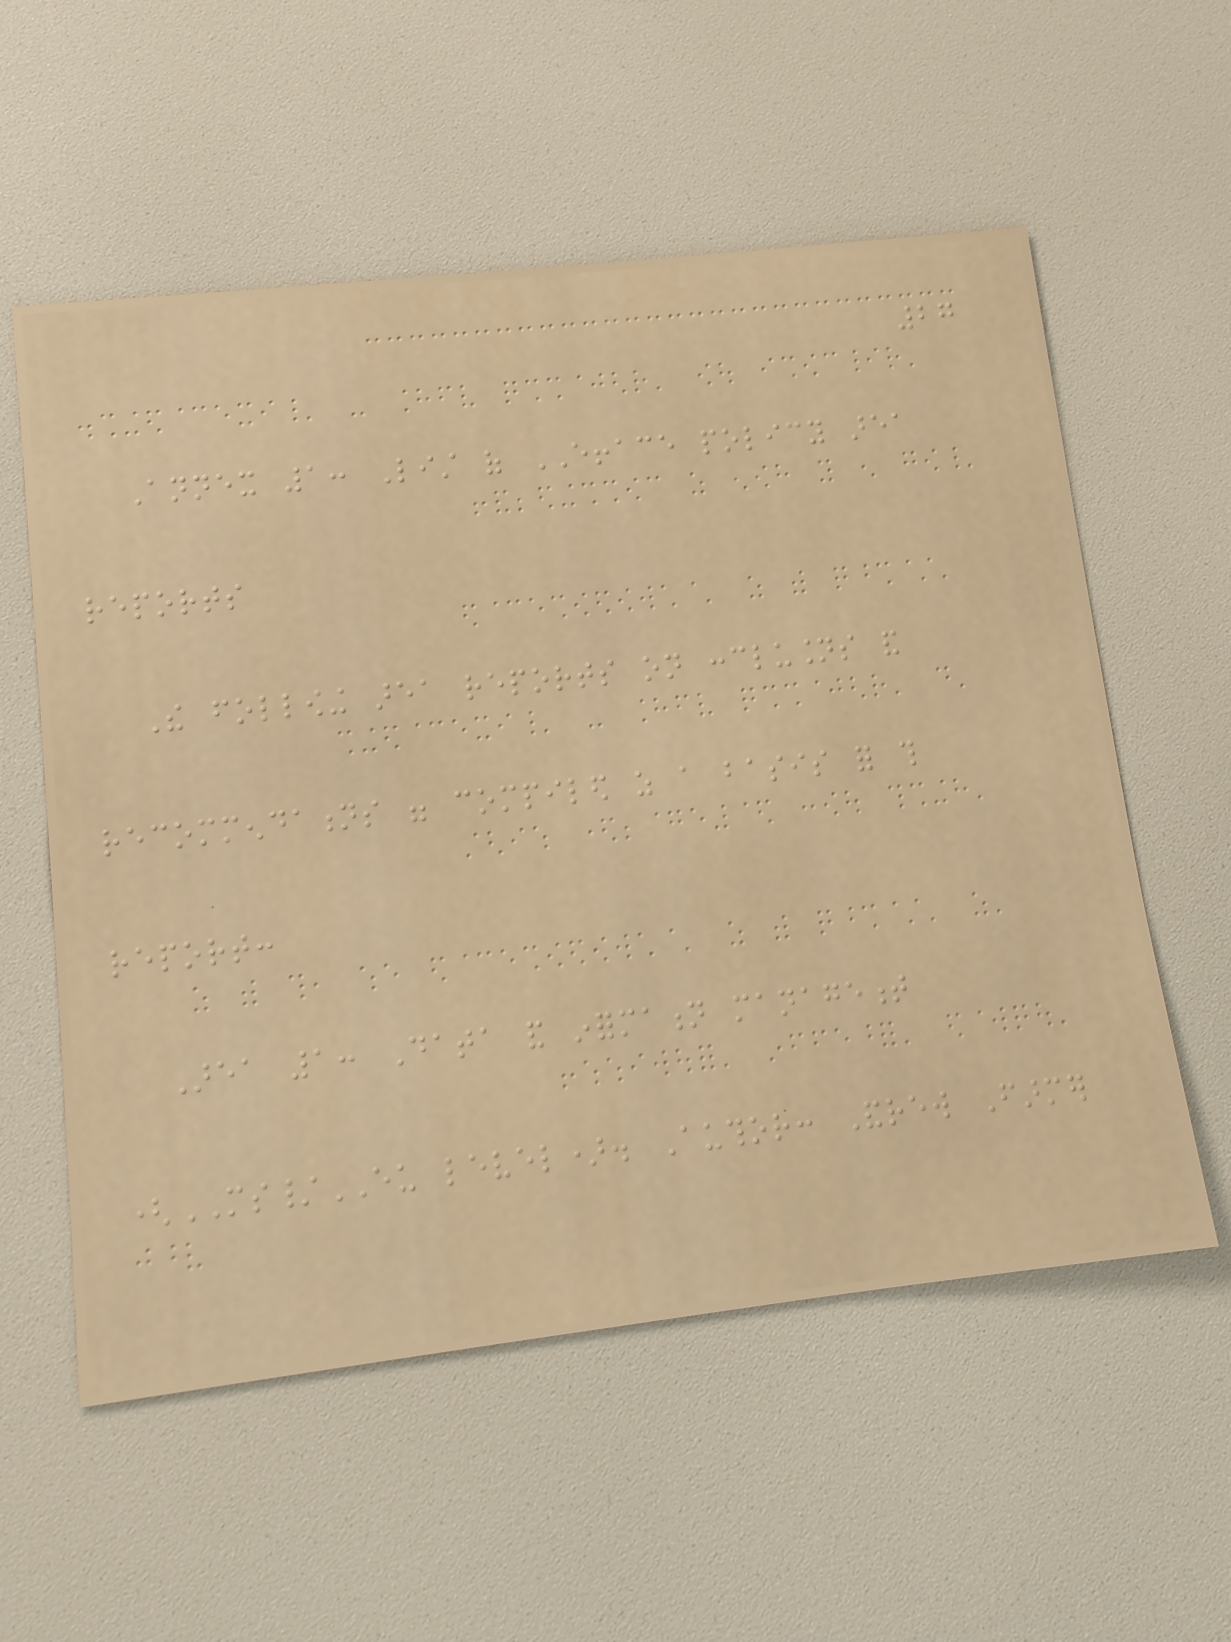27
Annex 1: List of EFFACE policy area
reports
The following area reports on conclusions and
recommendations were compiled as a basis for this
report:
Area 1: Data and information management
(MS/EU level). Author: Andrew Farmer
